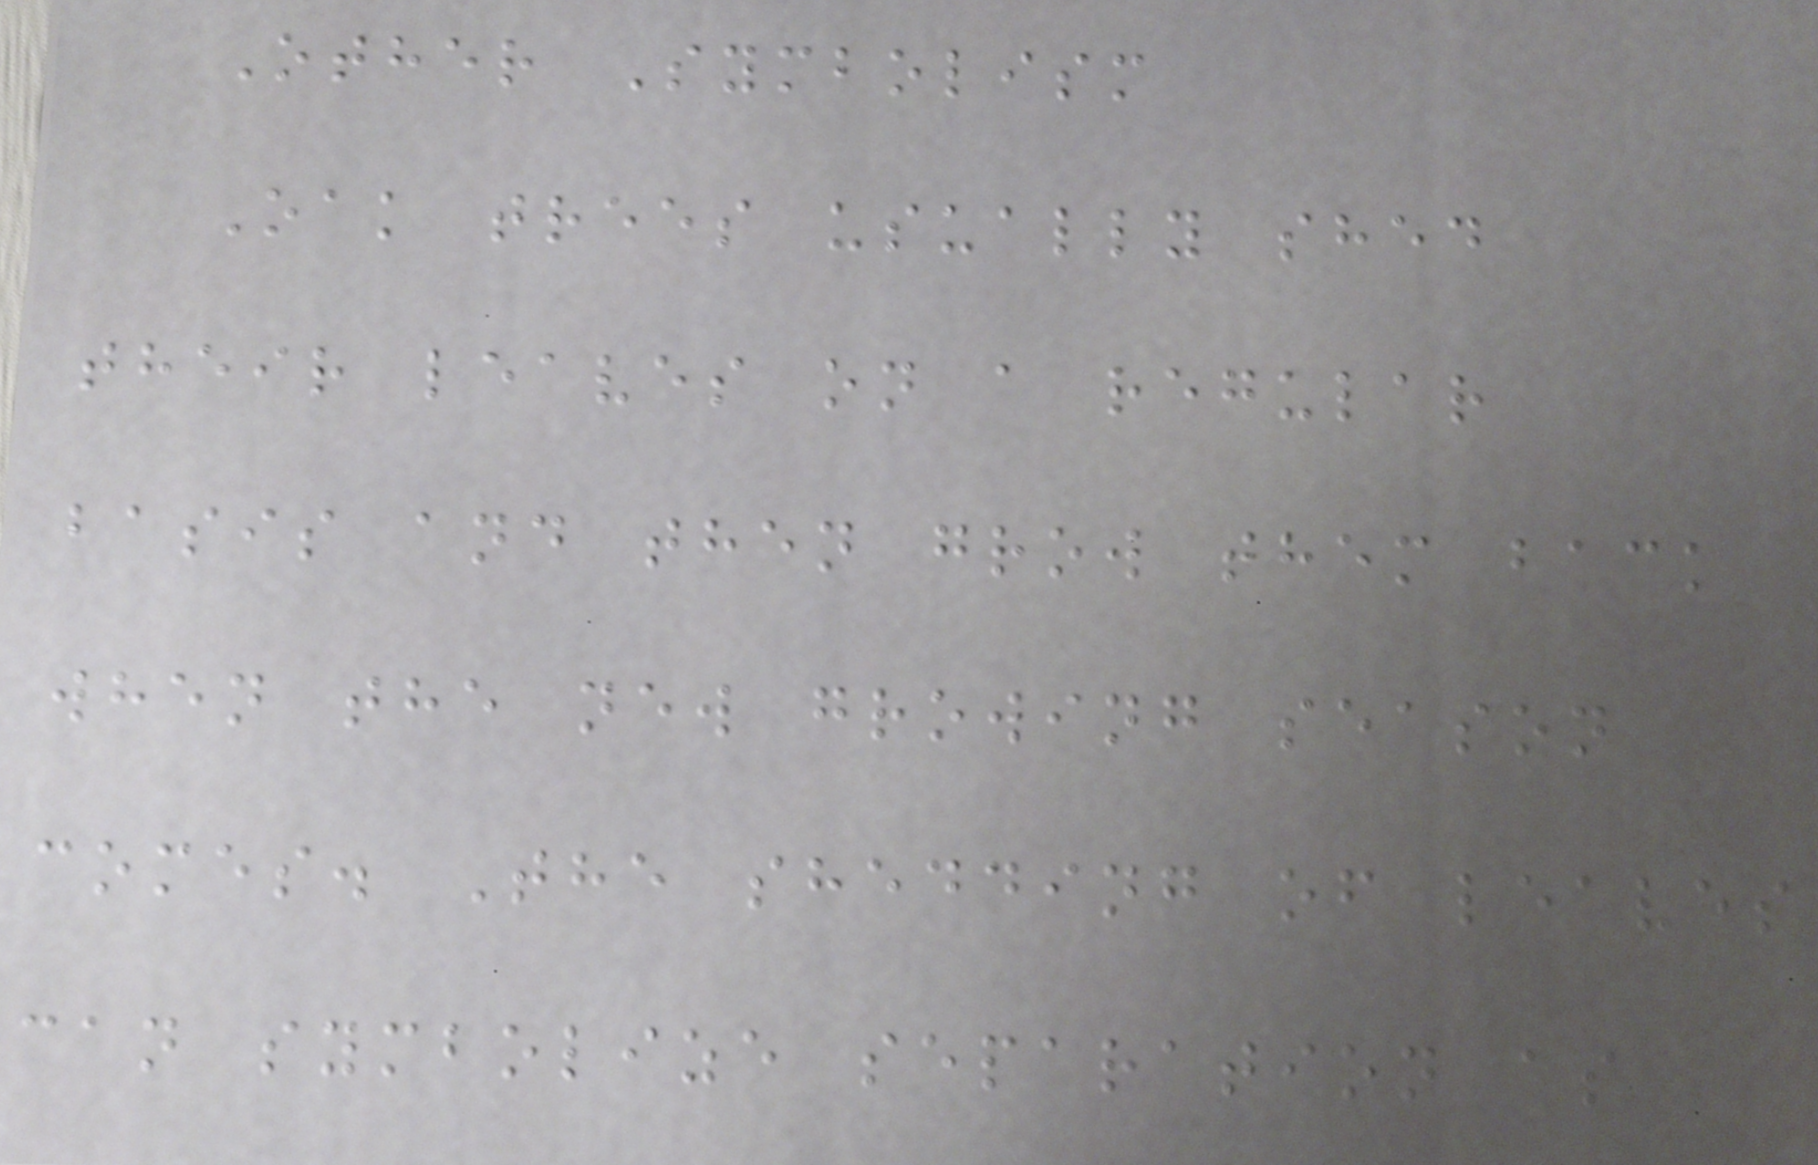Other Symbolism
Oak trees usually shed
their leaves on a regular
basis and then grow them back
when the new growing season
comes. The shedding of leaves
can symbolize separation as
